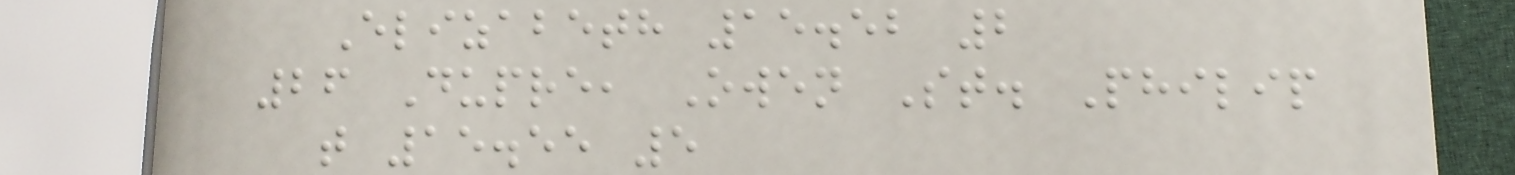Elizabeth 15.52 2
26 Dupre, Owen St. Philip
t 15.55 5
